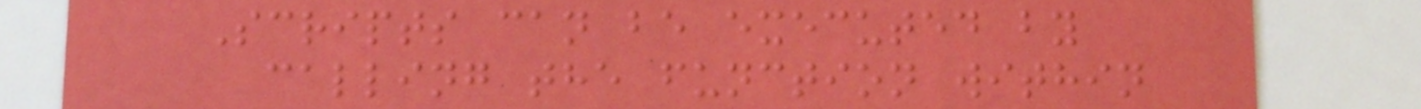Scripts can be executed by
calling the function within
